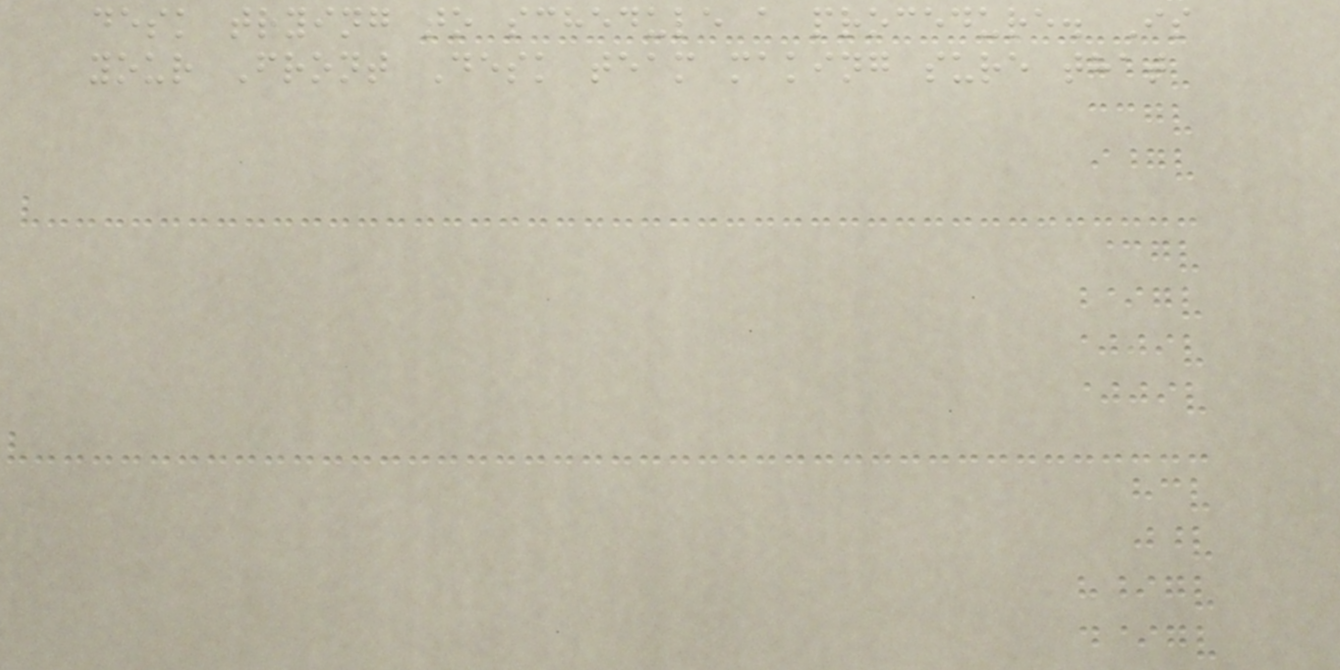desk trying to schedule a procedure. Is
your Front Desk team making sure that
